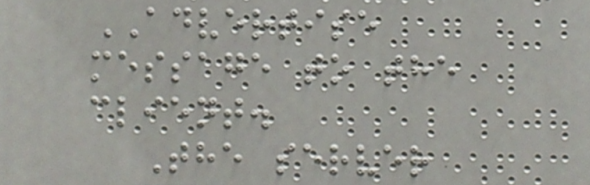ADVERTISE
message to the
client.
The server
